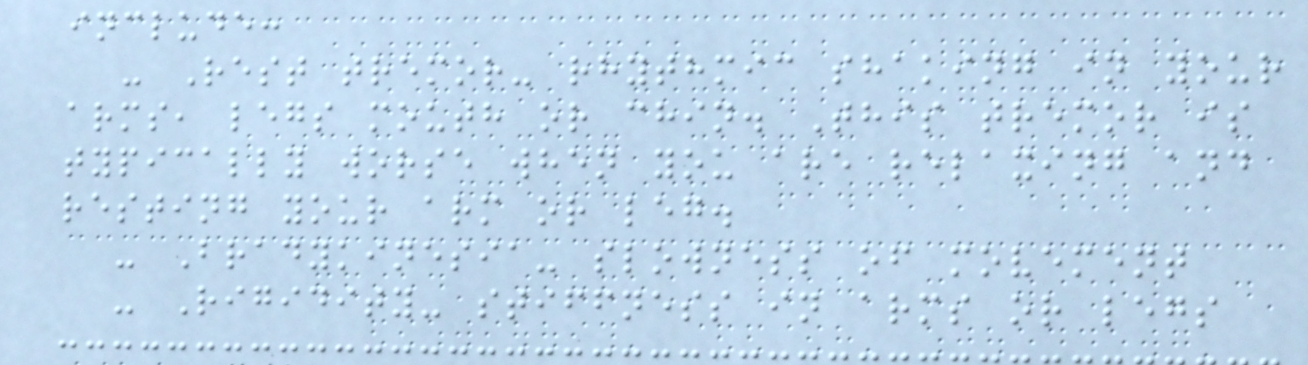include:
- Rest tremor- rhythmic shaking in your
arms, legs mouth or chin. This tremor is
typically worse when you are relaxing and
resting your arm or leg.
- Bradykinesia- slowness of movement
- Rigidity- stiffness in arms or legs
